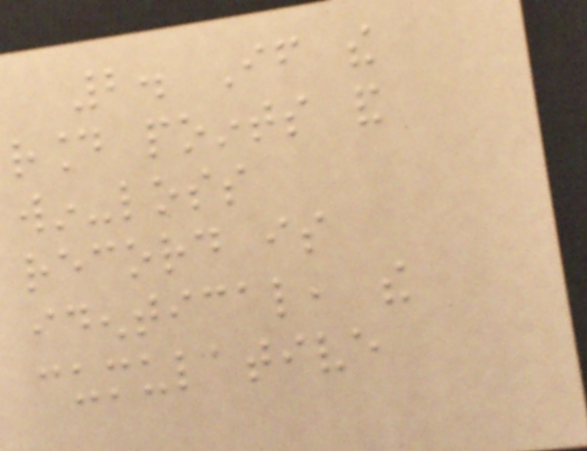2. If the
round points and
win-loss
record is
identical, the
cumulative
